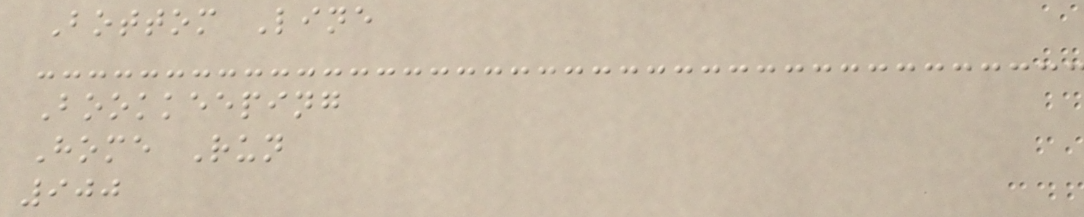Bottom Line
Bookkeeping
Home Run
900
